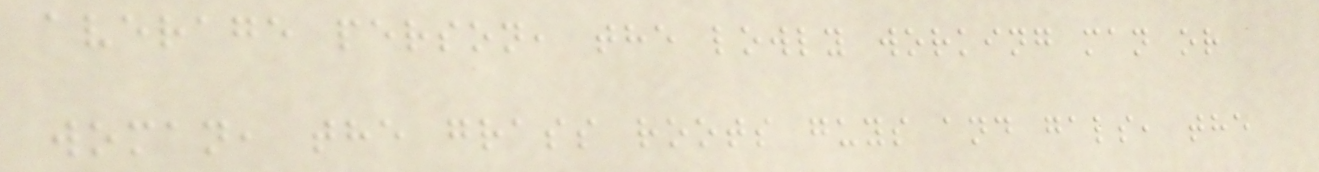average person, the lowly working man or
woman, the grass roots guys and gals, the
